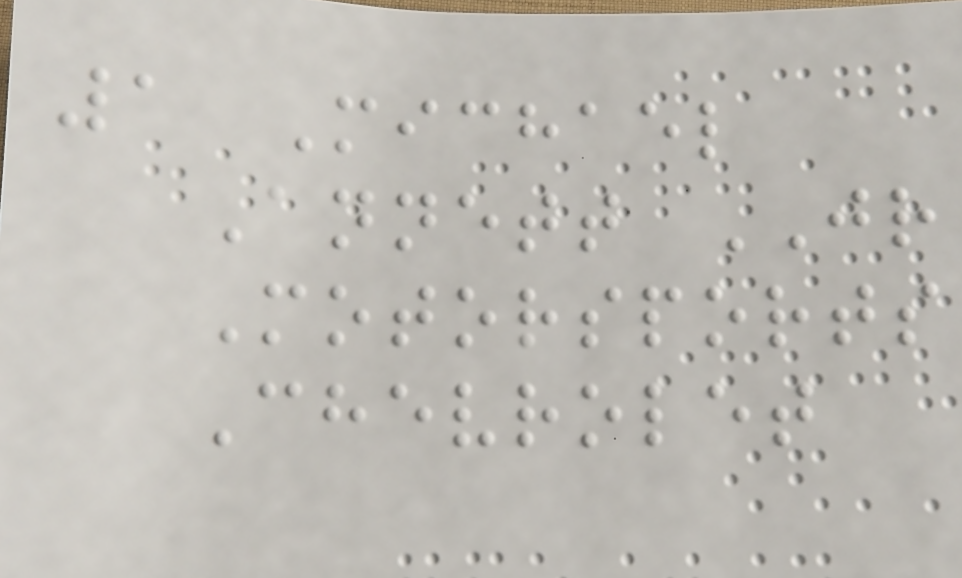1 Michael
Annett JR
Motorsports
Chevrolet
